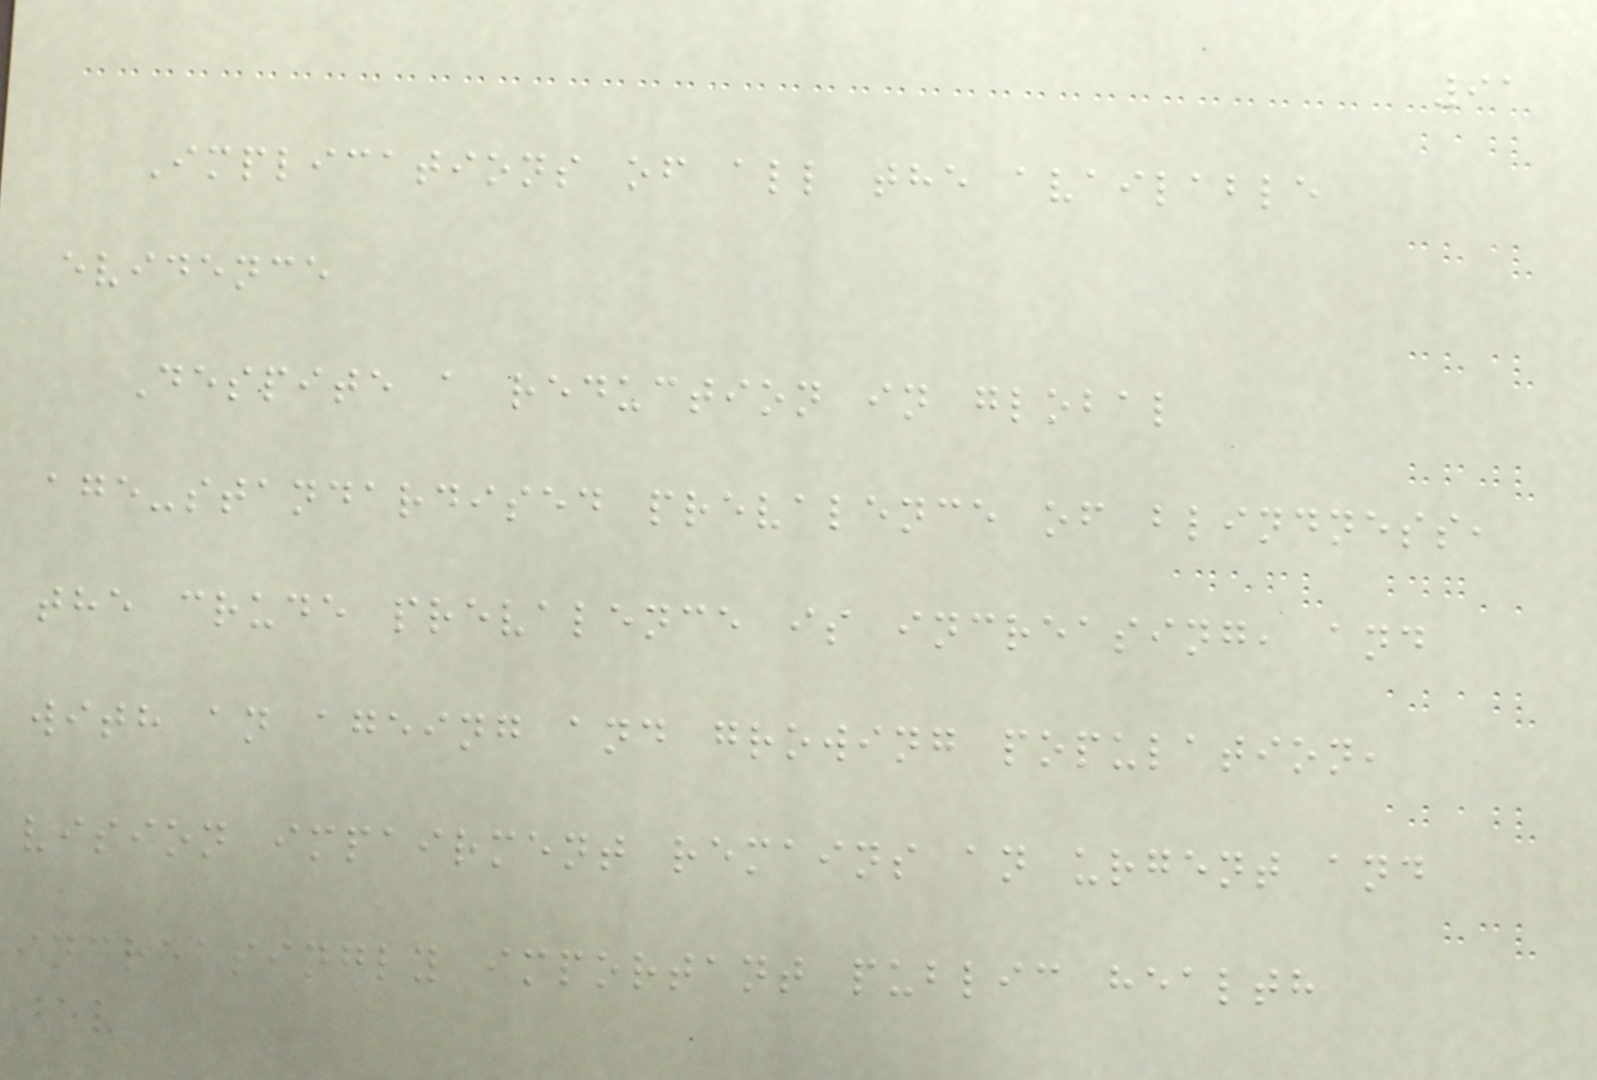91
Implications of all the available
evidence
Despite a reduction in global
age-standardised prevalence of blindness,
the crude prevalence is increasing, and
with an ageing and growing population,
vision impairment remains an urgent and
increasingly important public health
